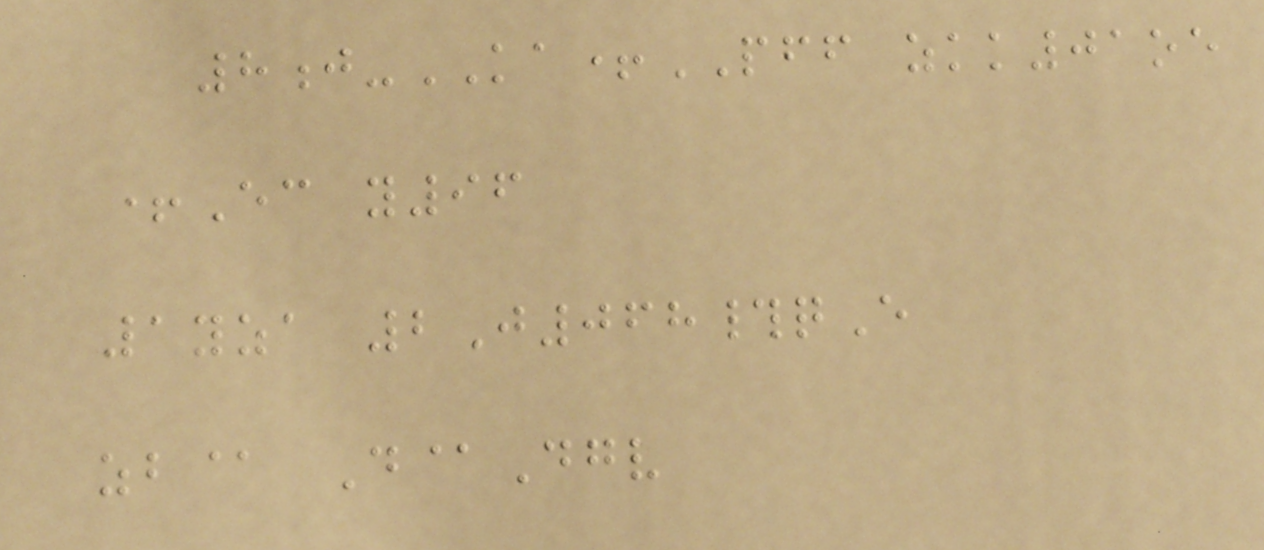8j-KA+PFF zkk01oe
+Ec y96
1yza 2J068#qE
zb@ D@Dgv
